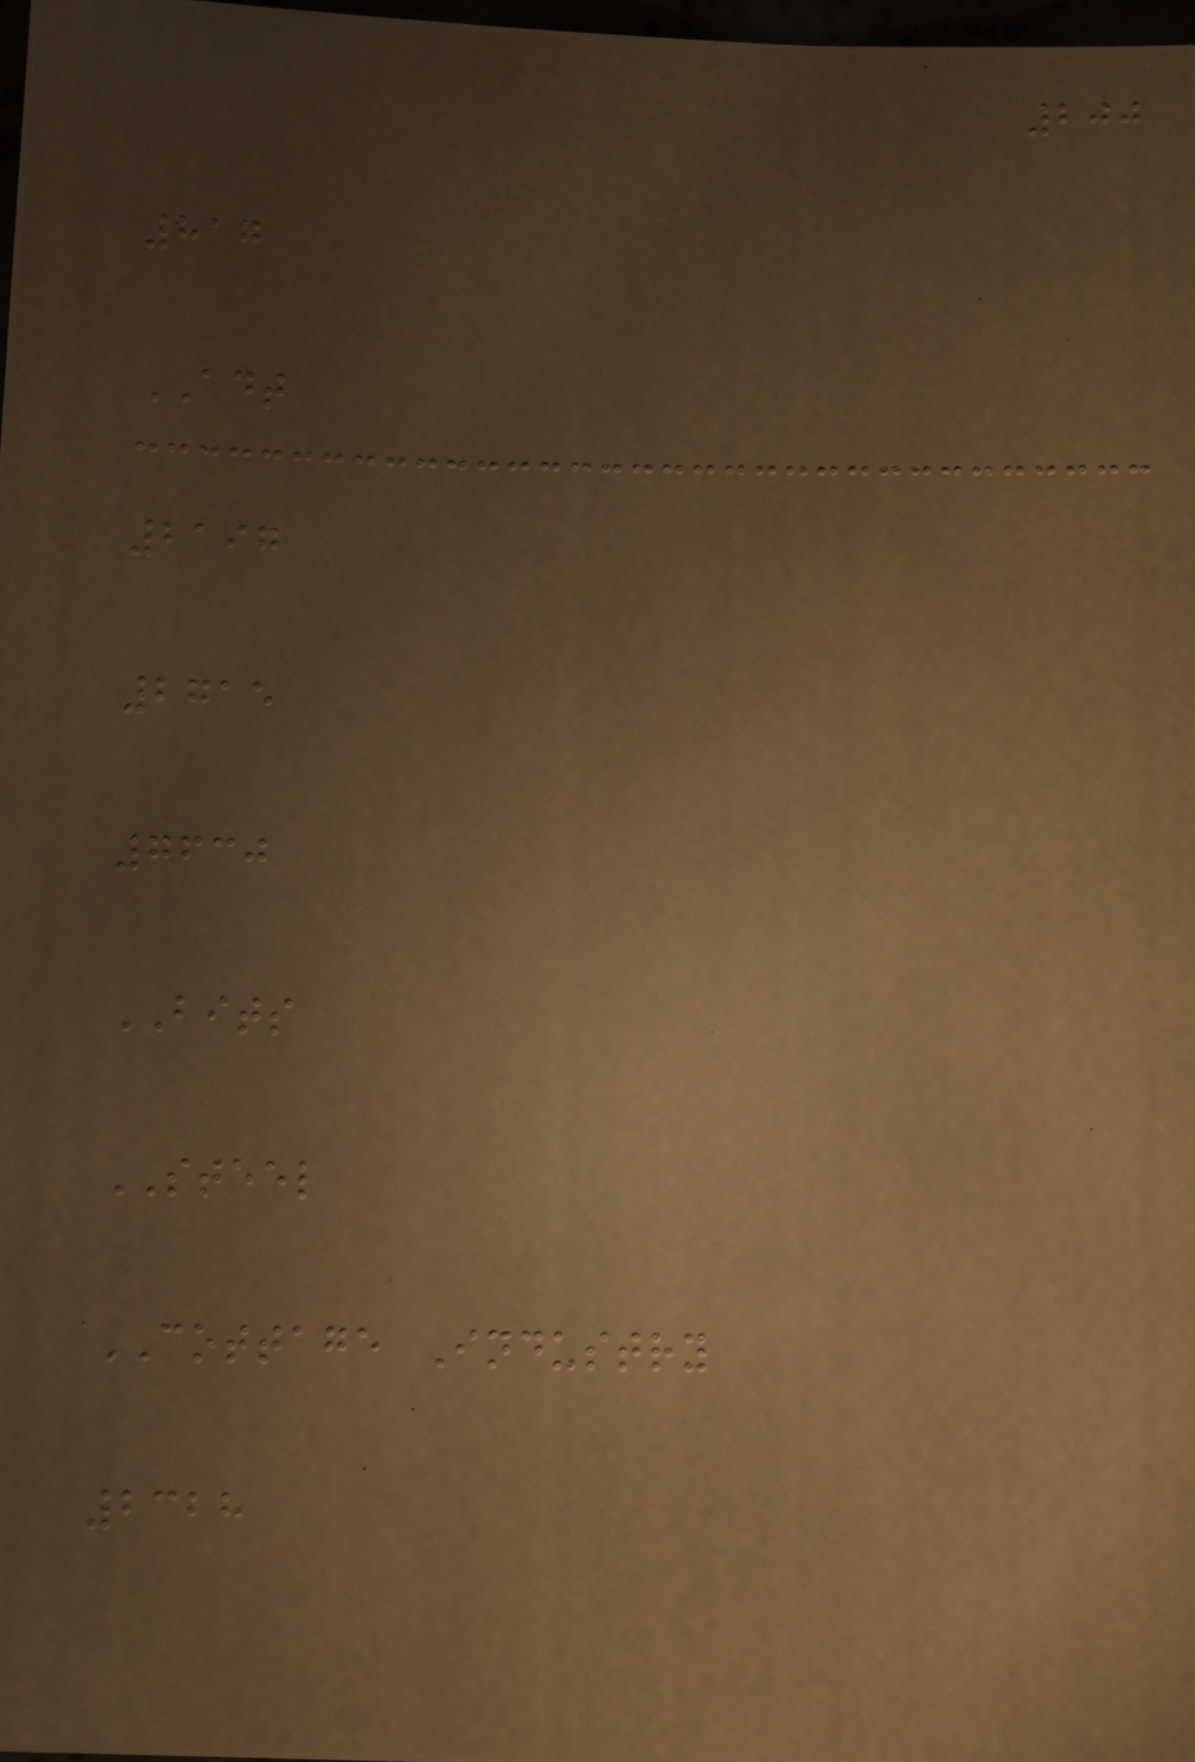200
817
ADT
2197
2715
7630
BITS
STEEL
COTTAGE Industry
2328
